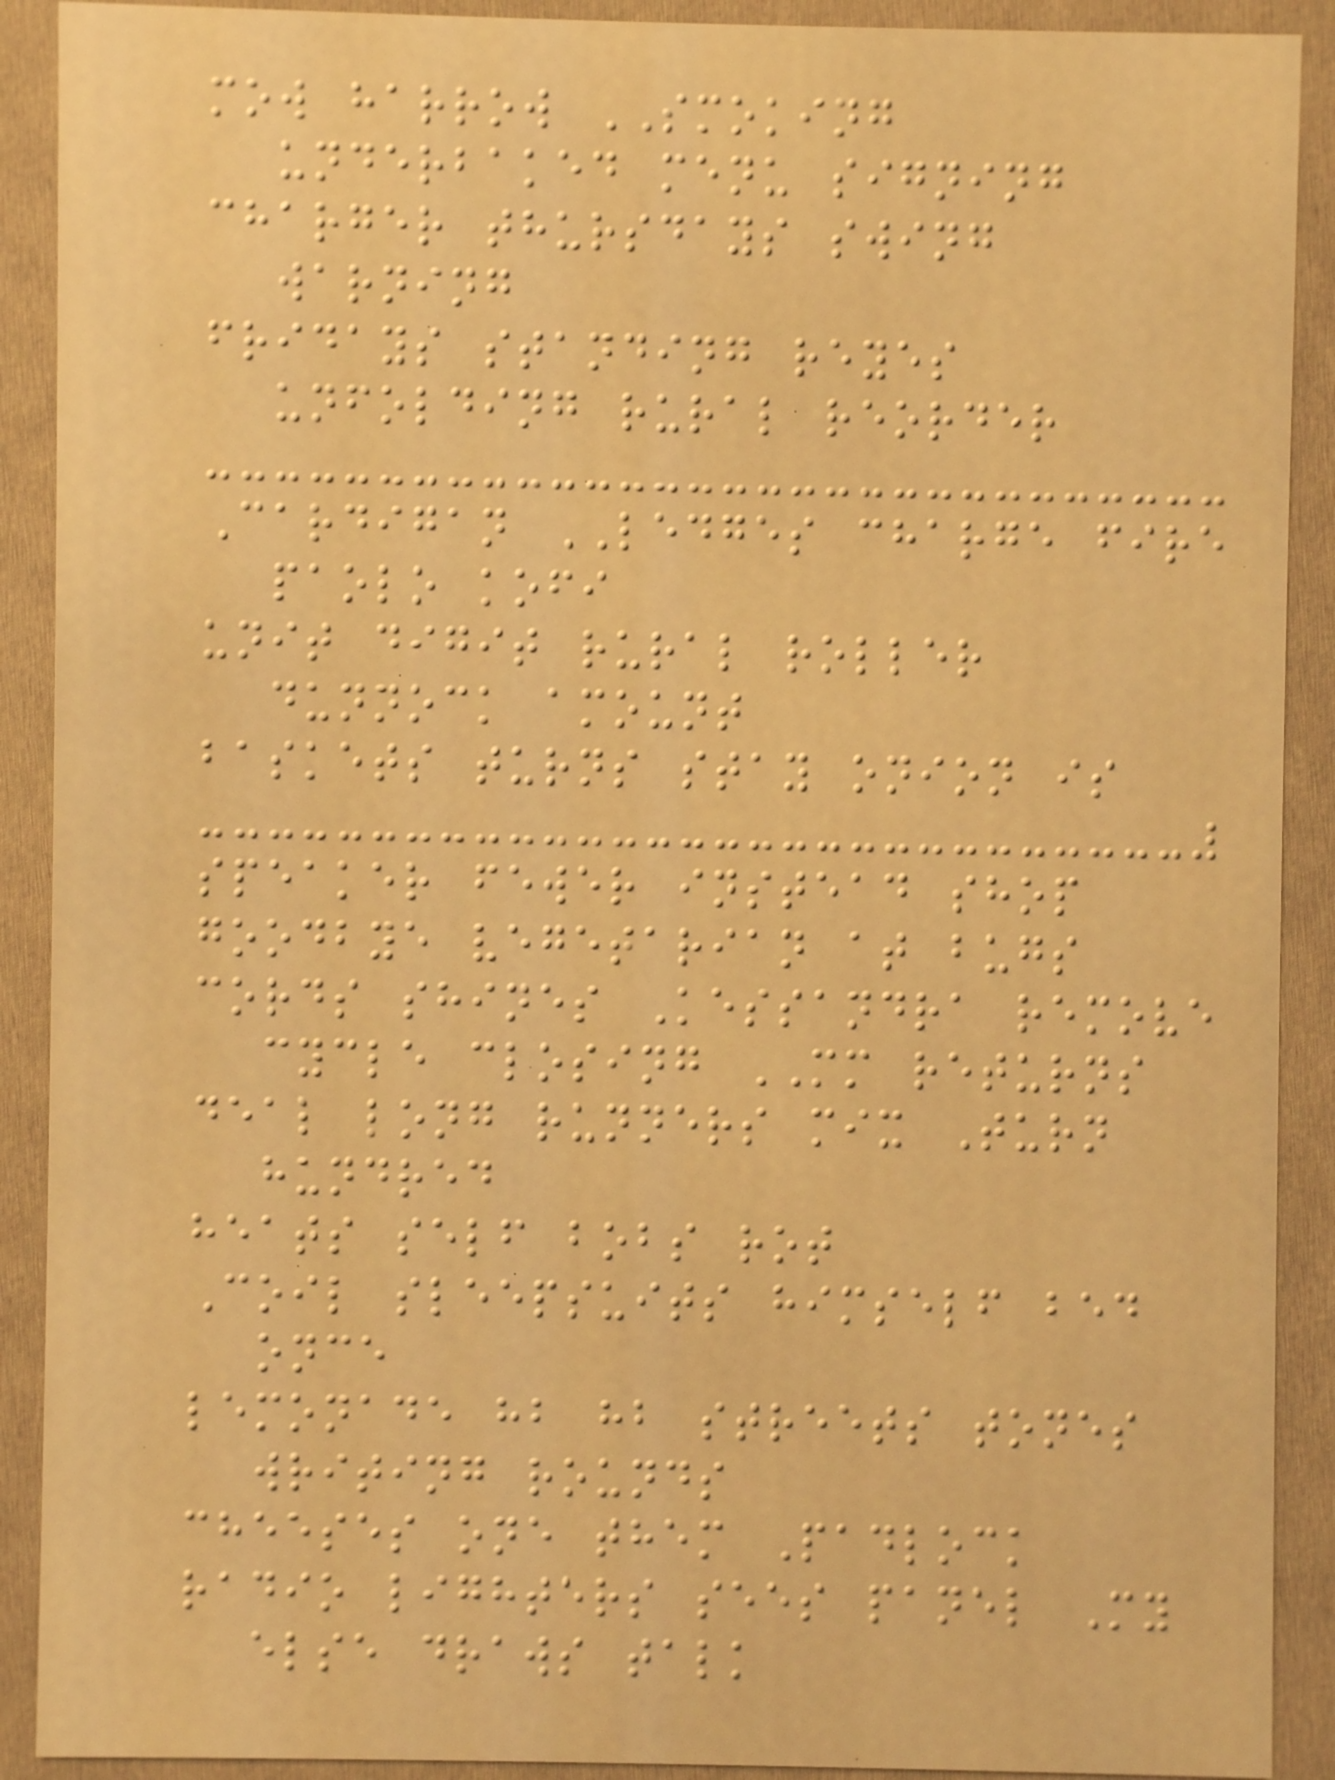mow harrow SMOKING
underbaked menu signing
charger thursdays swing
warning
fridays standing reyes
unfolding rural reorder
Cardigan LEDGES charge fire
paolo kofi
unit digit rural roller
dunnock amount
baskets turns stay onion is
speaker fewer instead shop
goodbye vegetarian at bugs
cords shines Kessandra remove
cycle closing MM returns
deal long runners mix Turn
hundred
heats self bobs rot
Coil sleepsuits himself bed
once
lemonade hb hb streets tones
writing rounds
cheeses one them Padlock
radio lighters sees panel My
else draws talk
